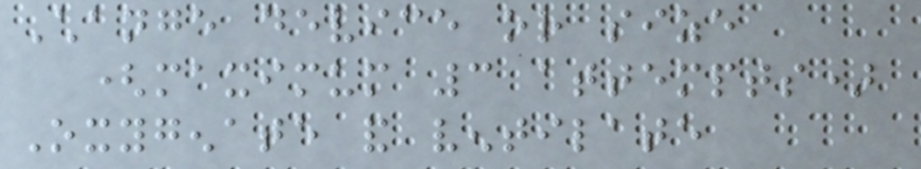Change device or size
(maximum 3 attempts)
Oxygenate and ventilate
